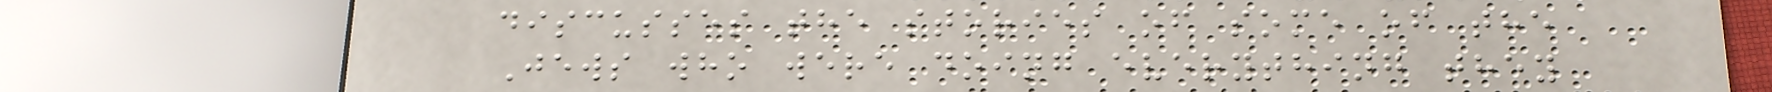discusses the stories of some of the
Jews who were doing everything they
